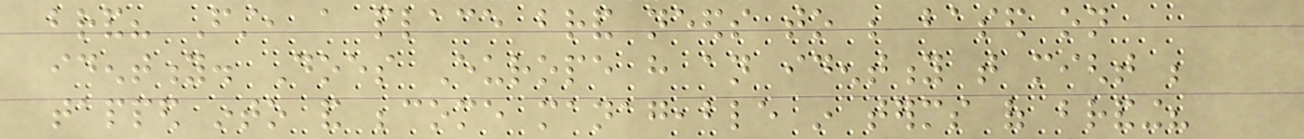brand? First, a place brand needs to be based on
identity. Does Europe have an identity that might be
tapped into and become manageable in terms of branding?
